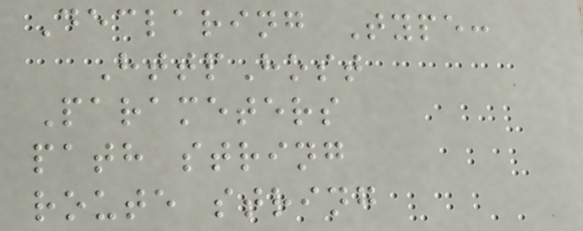Declaring Type:
HttpHost
Parameters
path string
route string
